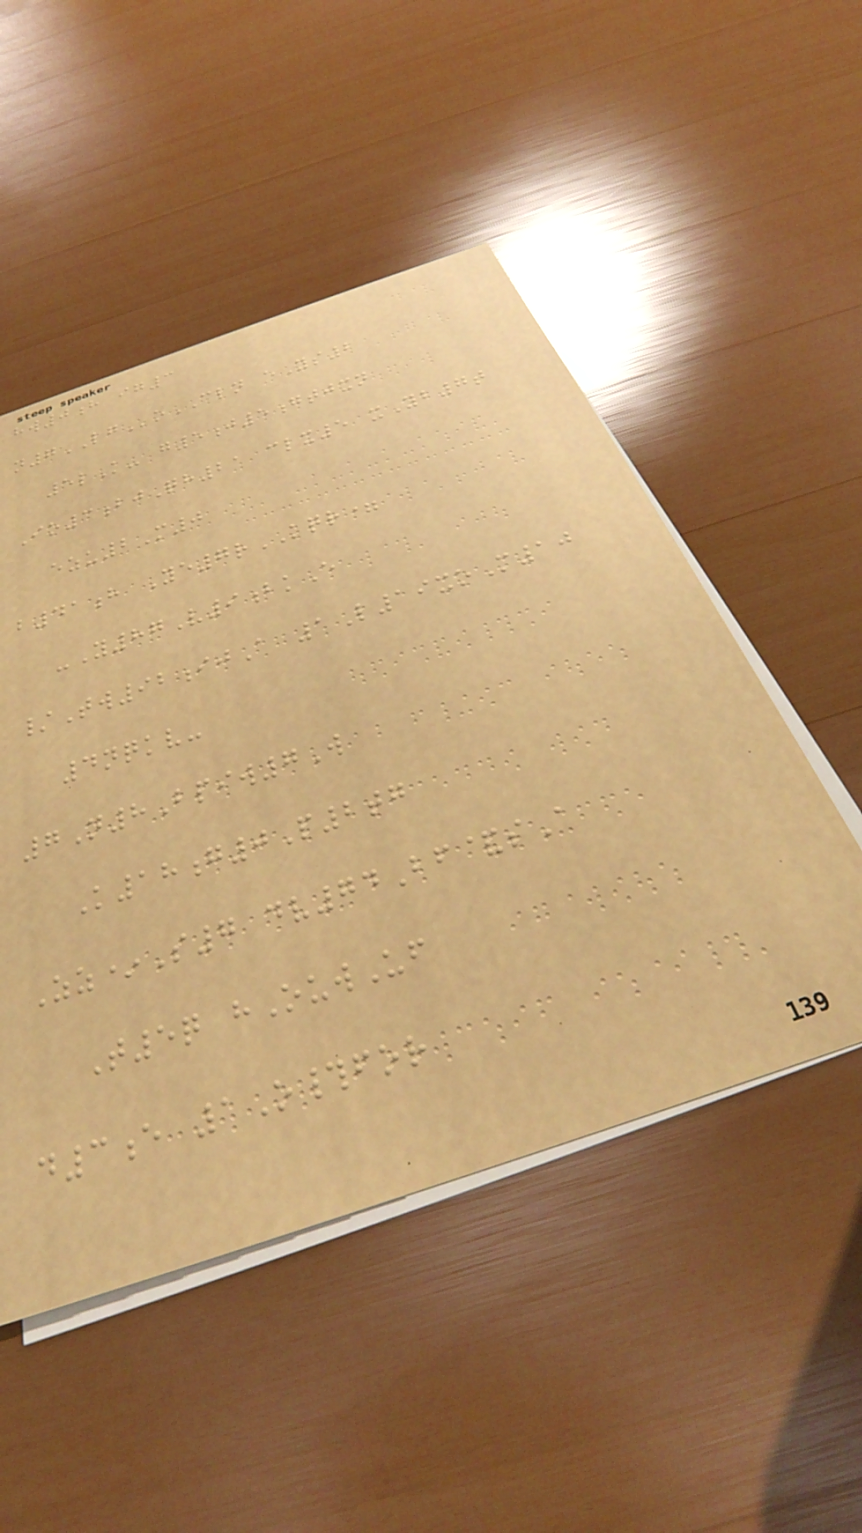hw0h ig3
n7LGoCLN eYs2
5lK- g5j5gtjxn
Io3bjQh21 clx5 xYb7t
ezu2M0
b41h Ye7rKQR=
-Y87V9bkE
/Tw92ijA 1L19xoM10
4nqkv-
7N8Bpiw7W
K18g0P2tg
Zz*S7 dv74Bf&sA
T5q hOuwUf
d3e 1O#for
